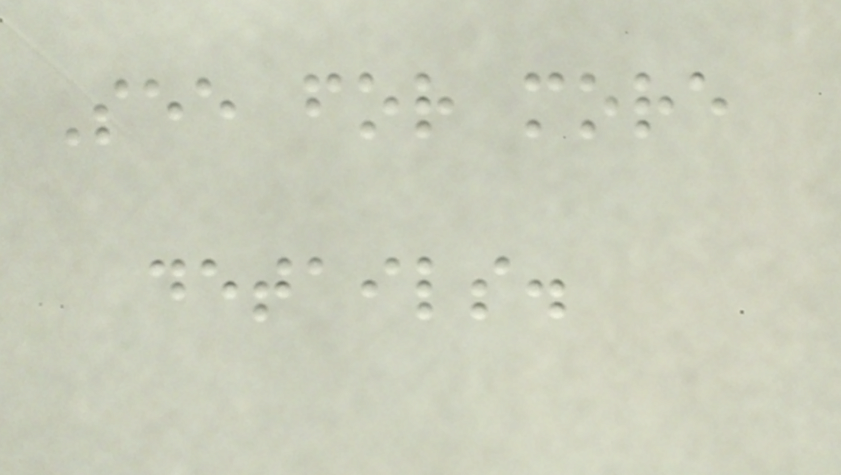See for more
details.
